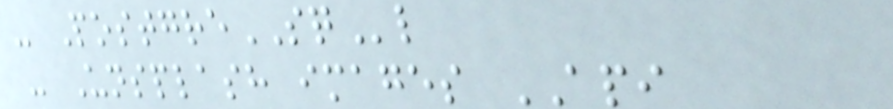- PostgreSQl
- Unsplash images API
